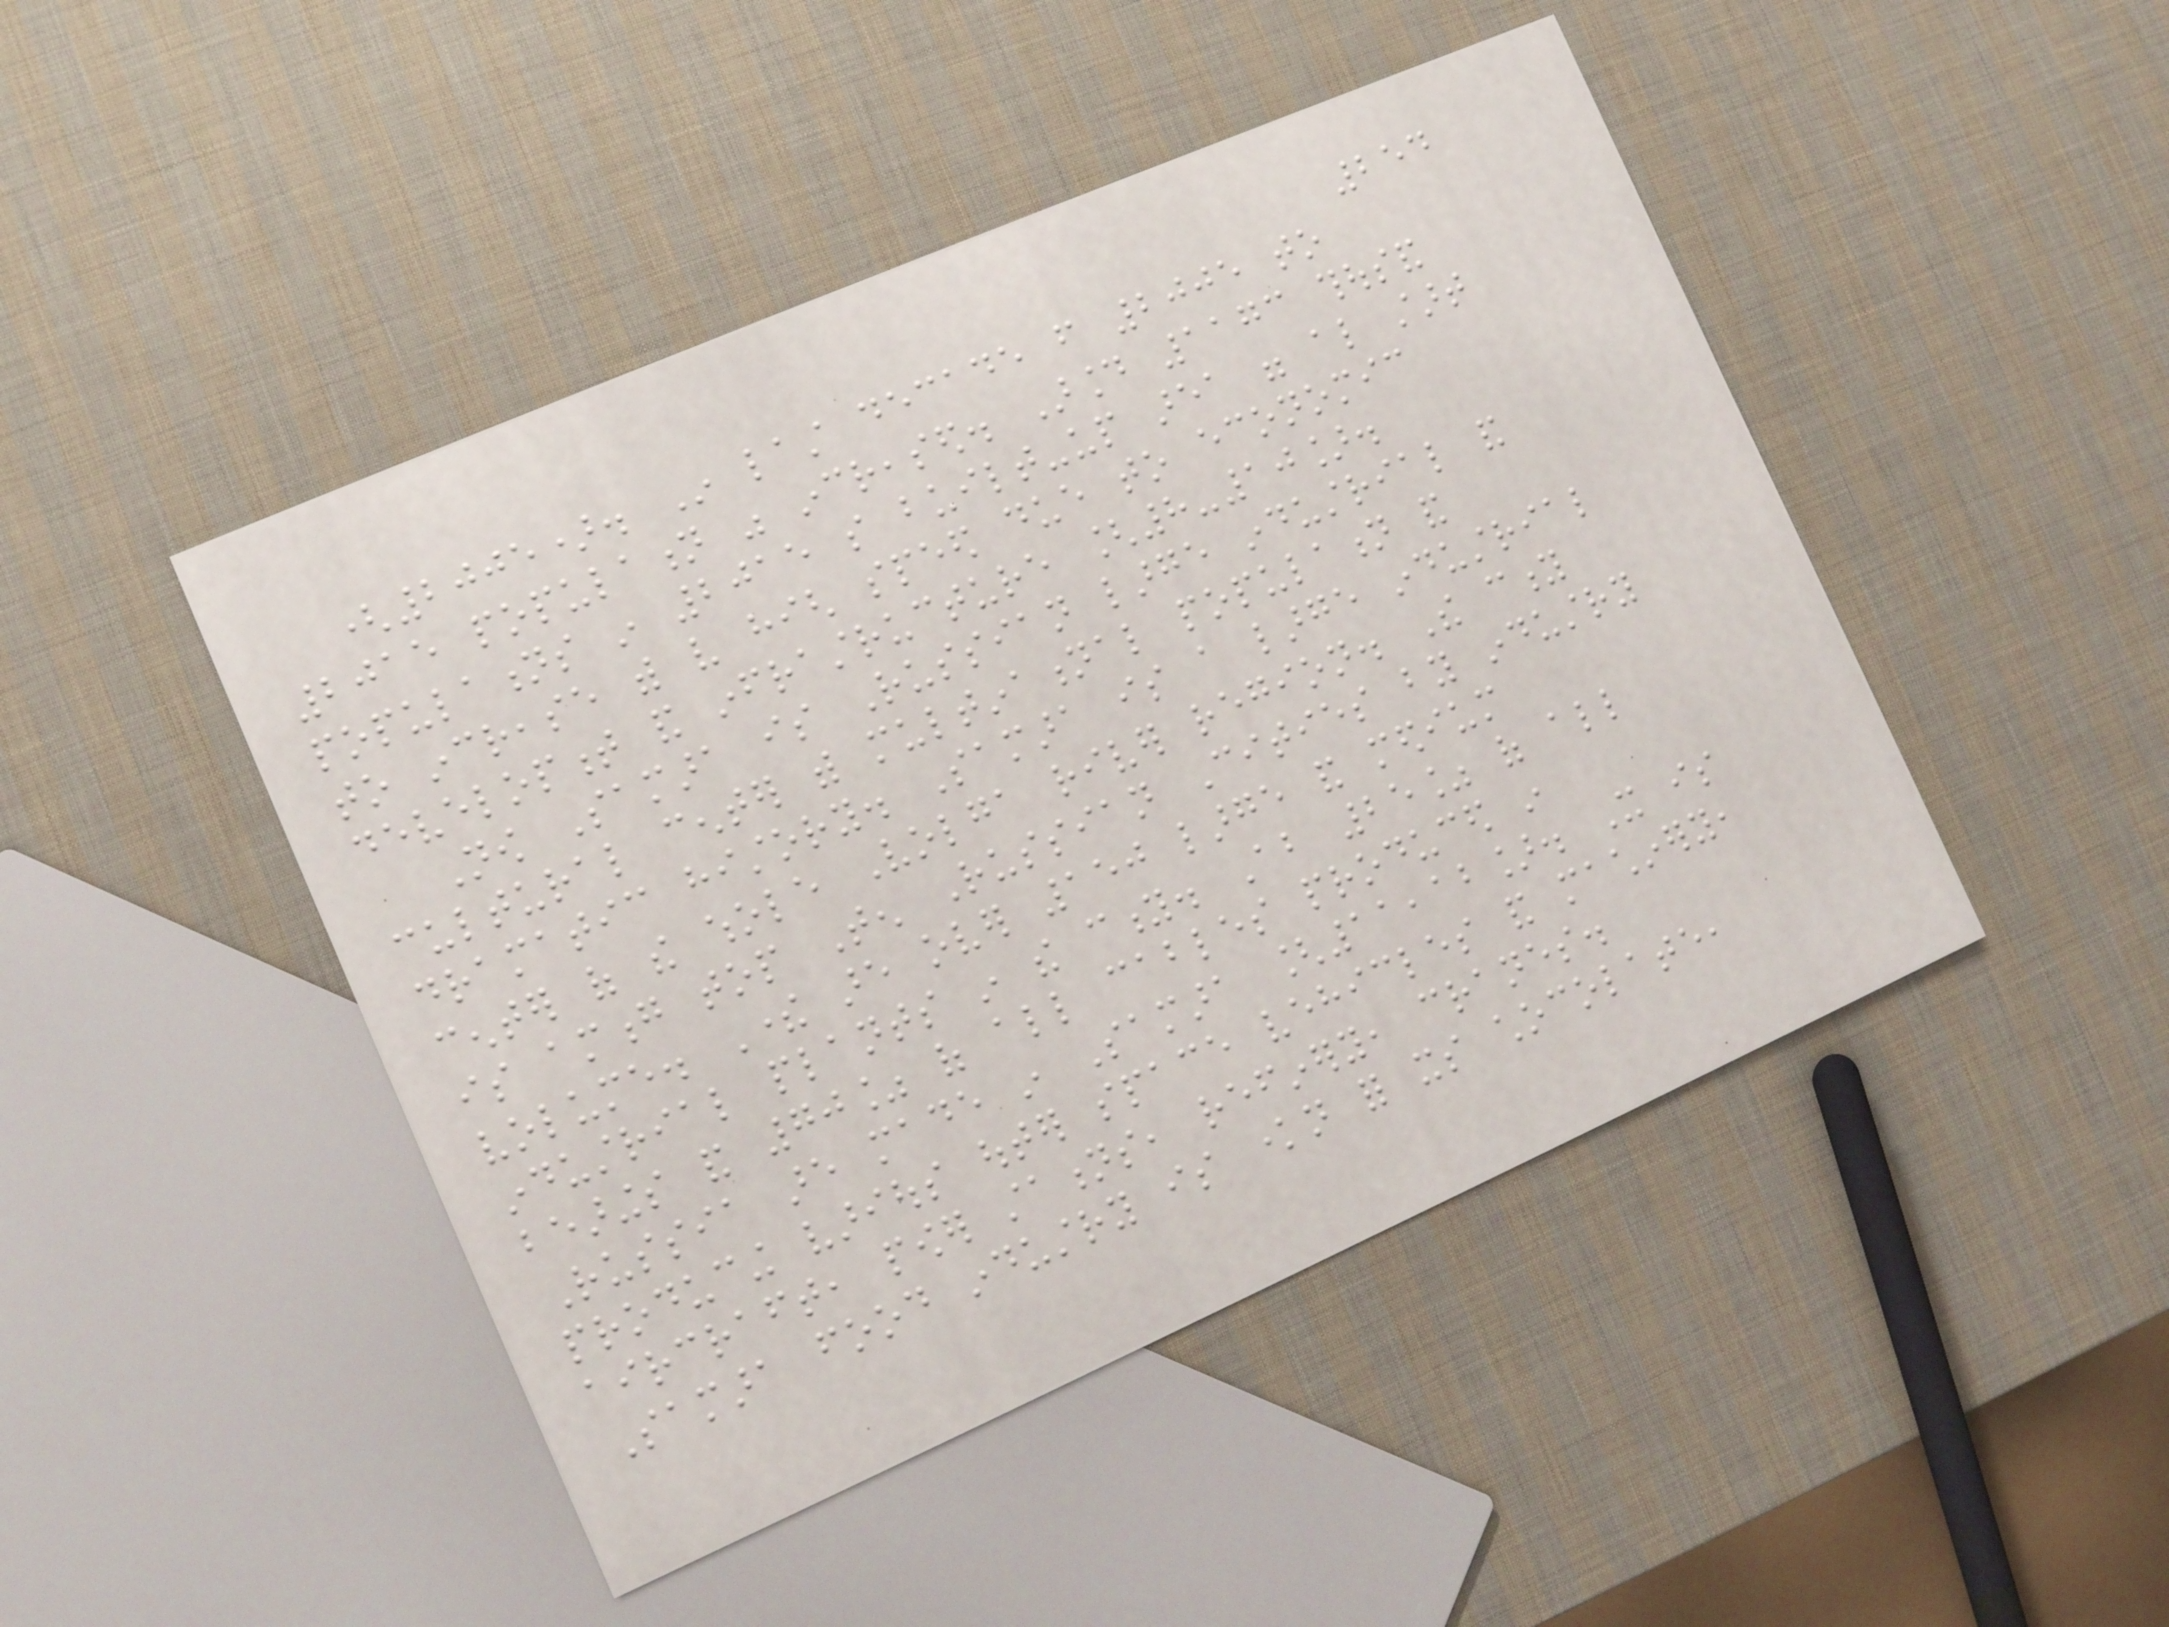254
(2005). In last decade from 2005 to
2015 population was increased. Around 1173 thousand
populations in 2015 so built-up area were also start
to increase with very high speed due to economic
development and infrastructure [8-10].
Now Samara is Russian large industrial and
cultural center with multinational population and
dramatic history. Samara is a large industrial
center of the whole Volga river region. The city
is among top Ten Russian Cities by industry
volume. There are over 150 large and medium
industrial plants in the city. About 25% of all
bearings and 70% of all cables produced in
Russia are made in Samara [11,12]. It is
producing various outer space vehicles and machinery,
aircraft, power stations, refinery, cranes.
Samara food industry is known for its chocolate,
